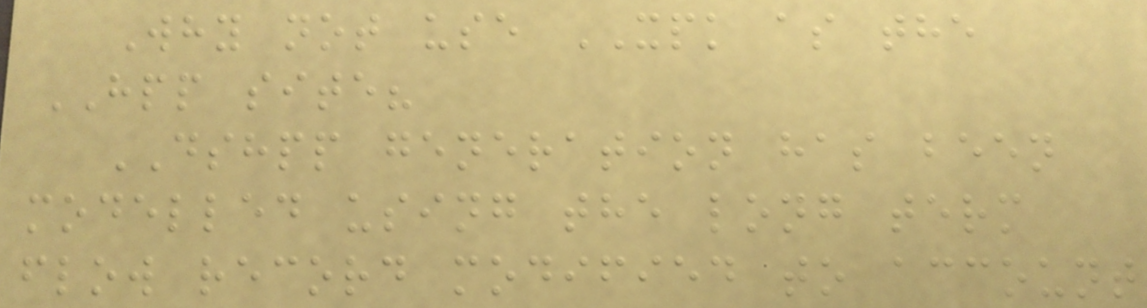Why not use XPK as the
HPP site?
DSHPP generation has been
modelled using the long term
flow record modified to account
